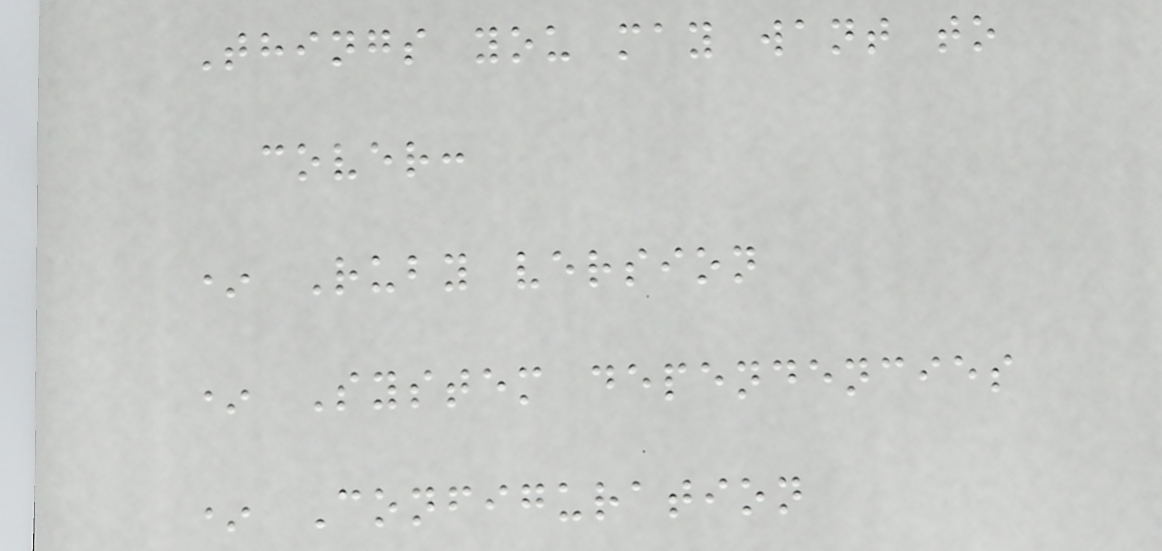Things you may want to
cover:
* Ruby version
* System dependencies
* Configuration
